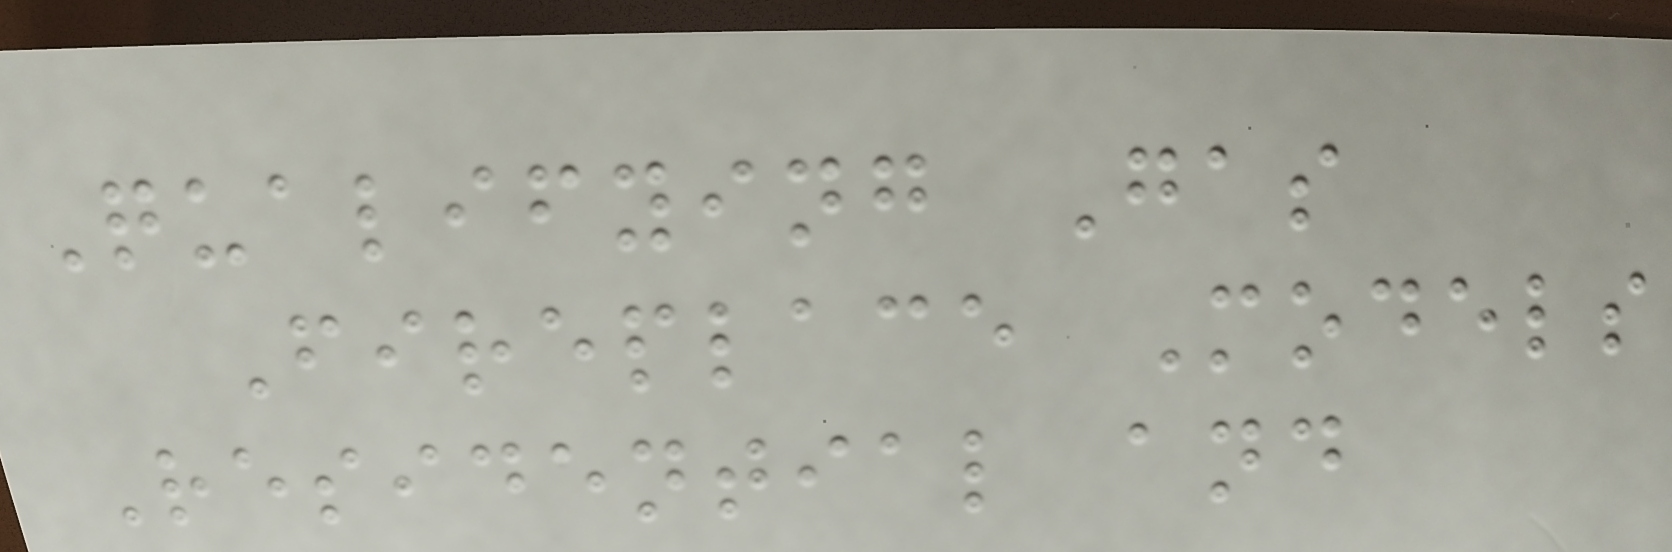Qualifying Gas
Fireplace Models
Residential and
